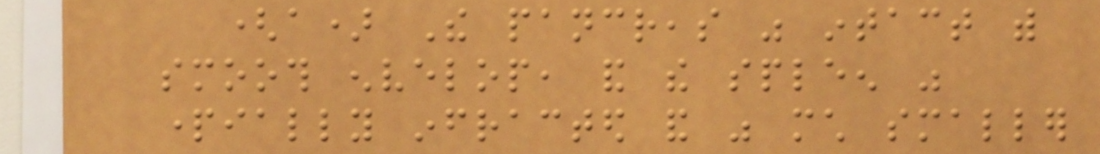(a) The pancreas was intact with
smooth envelop, and the spleen was
partially infracted and was much smaller
